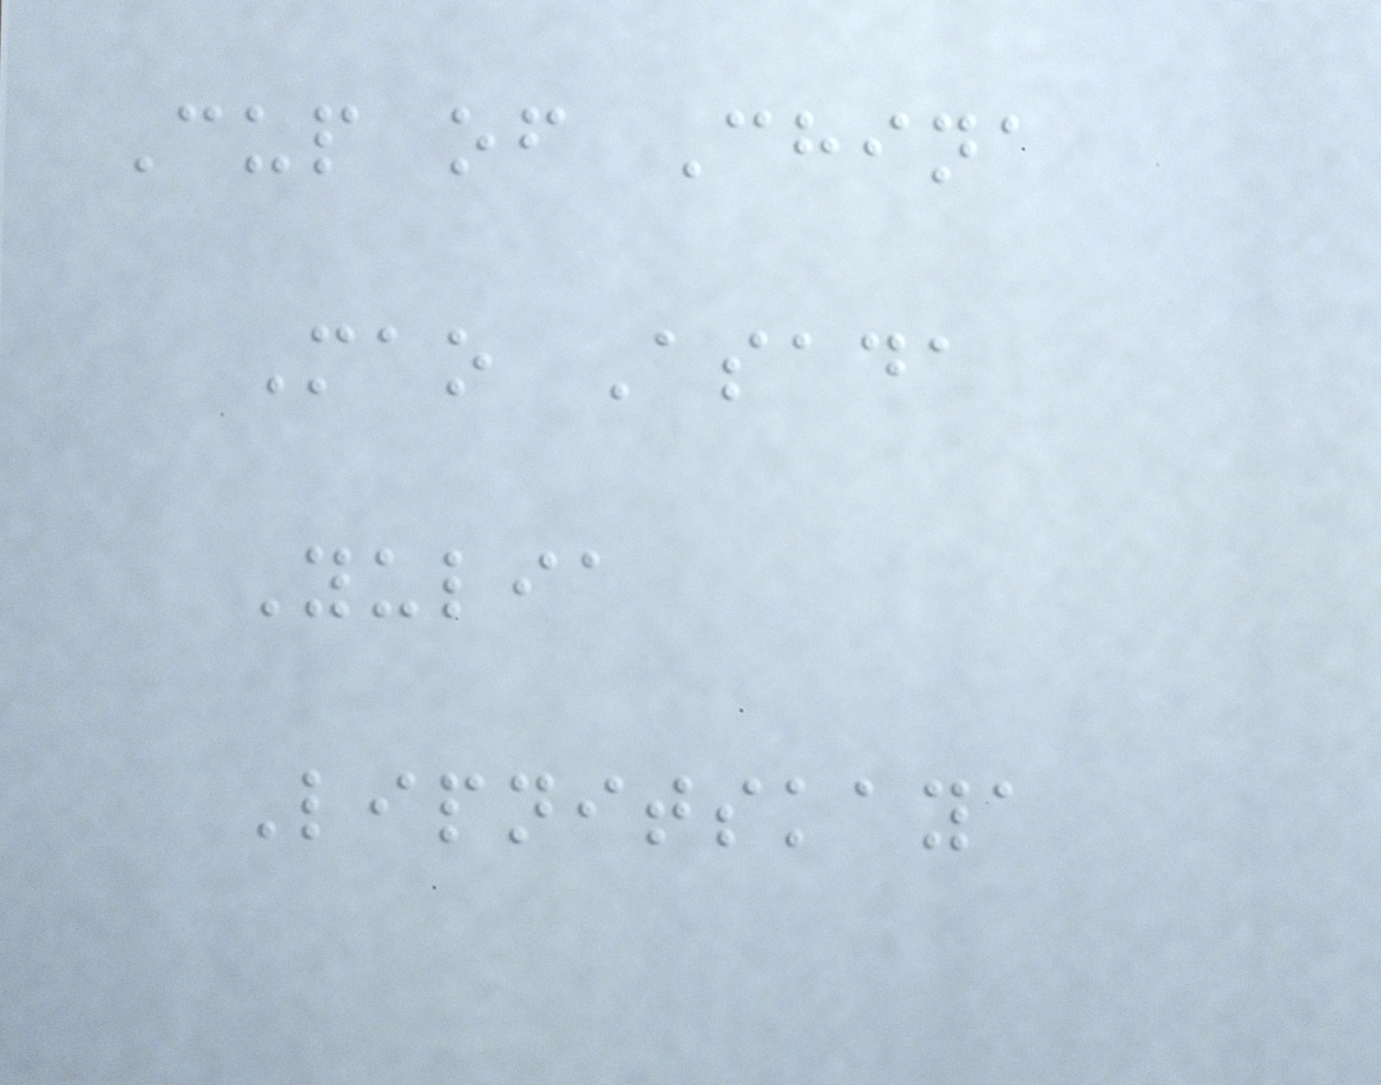Cup of China
Mao Asada
Yulia
Lipnitskaya
